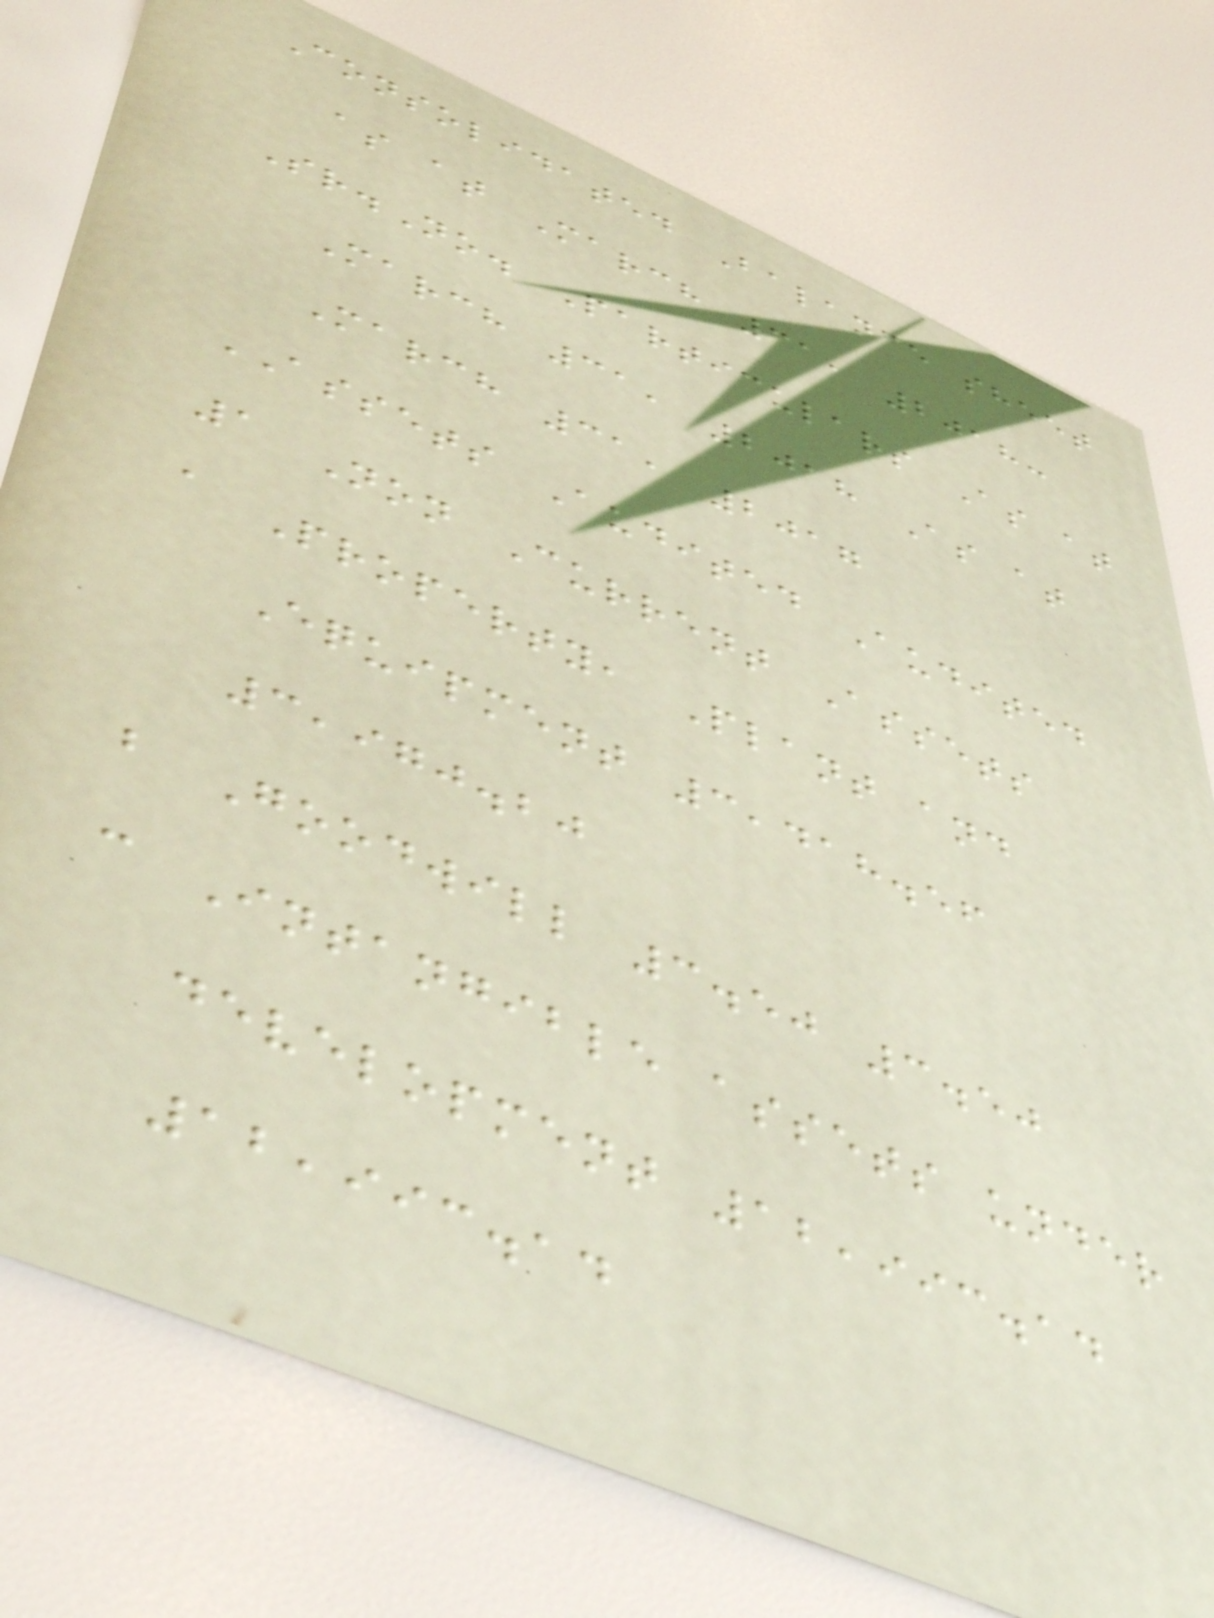Consolidated Balance sheet
as at March 31, 2018:
Sr.No. Particulars As at
March 31, 2018 As at
March 31, 2017
ASSETS Audited Audited
1 Non Current Assets
a Property, Plant and
Equipment 3,418.56
3,970.20
b Goodwill 3.50 3.50
c Intangible assets under
development 12,993.14
12,993.14
